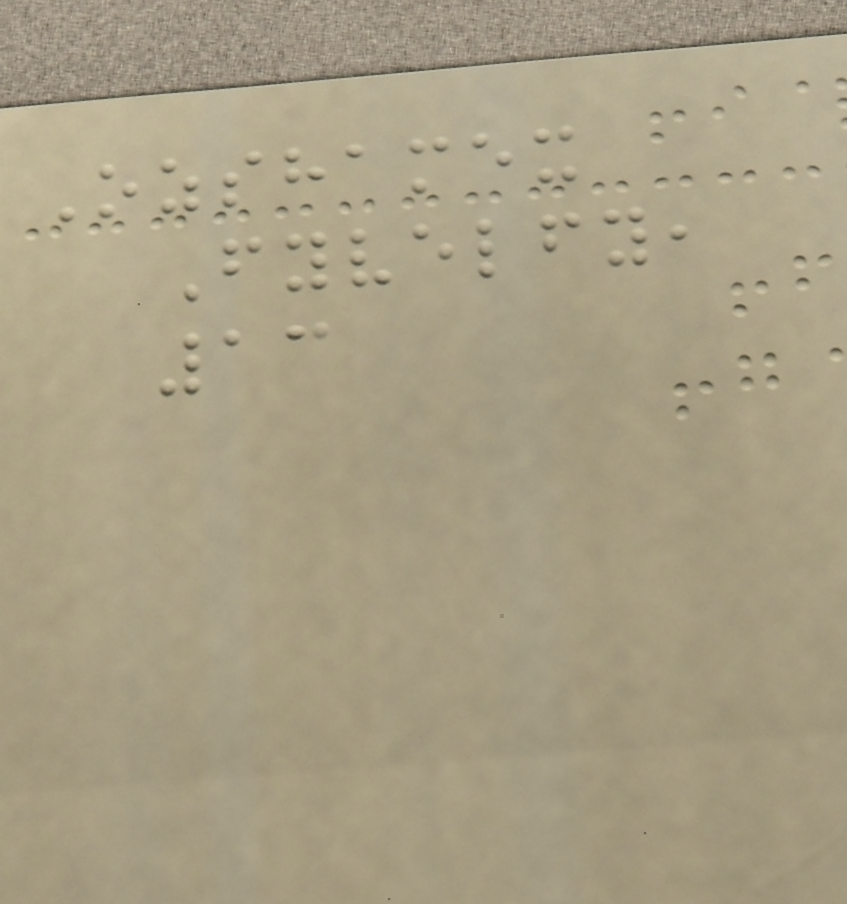Ozshamex
Fyvelfy,
13
